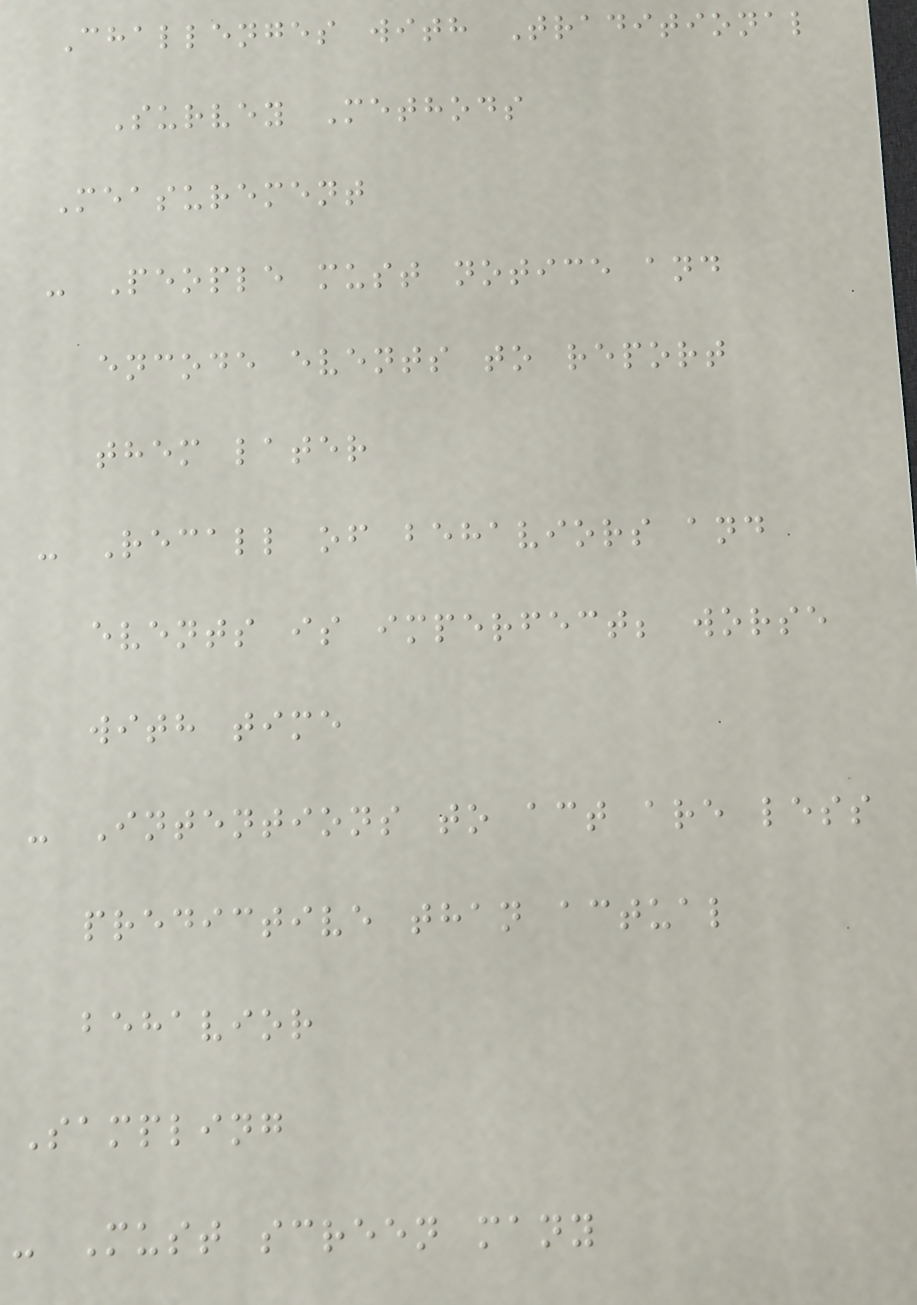Challenges with Traditional
Survey Methods
Measurement
- People must notice and
encode events to report
them later
- Recall of behaviors and
events is imperfect; worse
with time
- Intentions to act are less
predictive than actual
behavior
Sampling
- Must screen many
